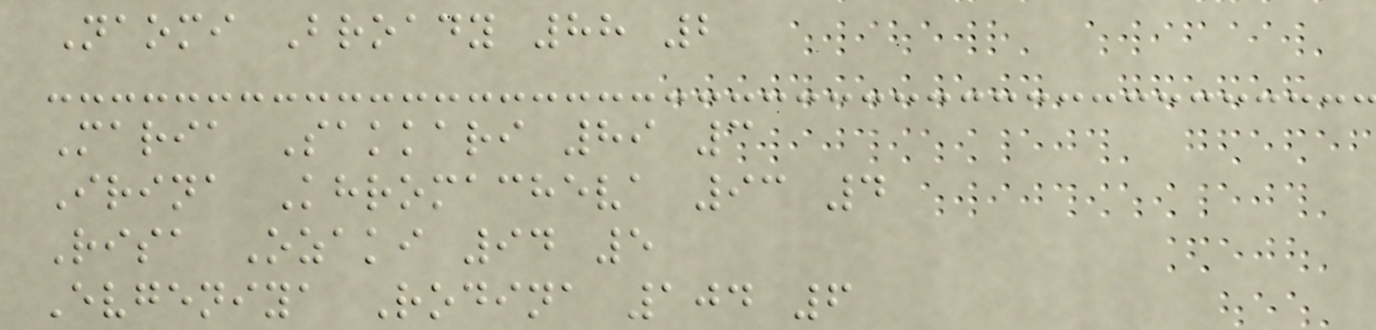Naomi Broady 88 2
Maria Sakkari 89 3
Irina Khromacheva 93 4
Risa Ozaki 94 5
Evgeniya Rodina 104 6
